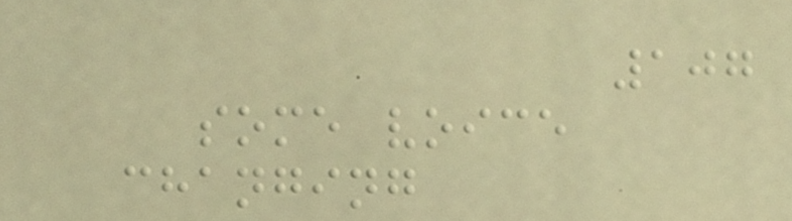107
some voice
changing
